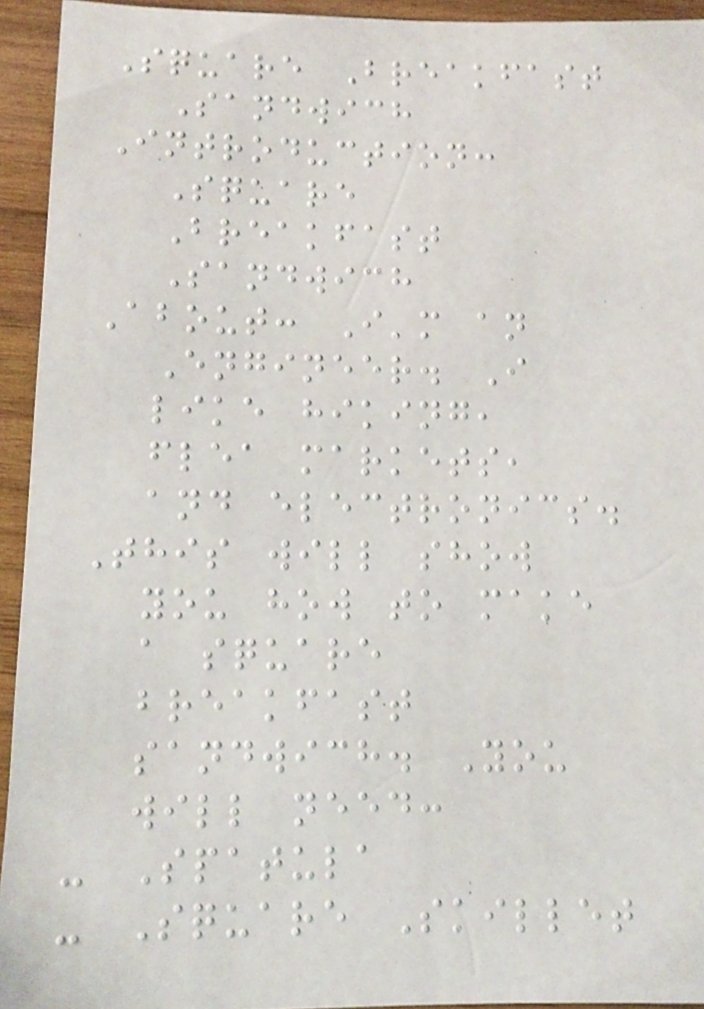Square Breakfast
Sandwich
Introduction:
Square
Breakfast
Sandwich
About: I'm an
Engineer. I
like hiking,
flea markets,
and electronics.
This will show
you how to make
a square
breakfast
sandwich. You
will need:
- Spatula
- Square Skillet
